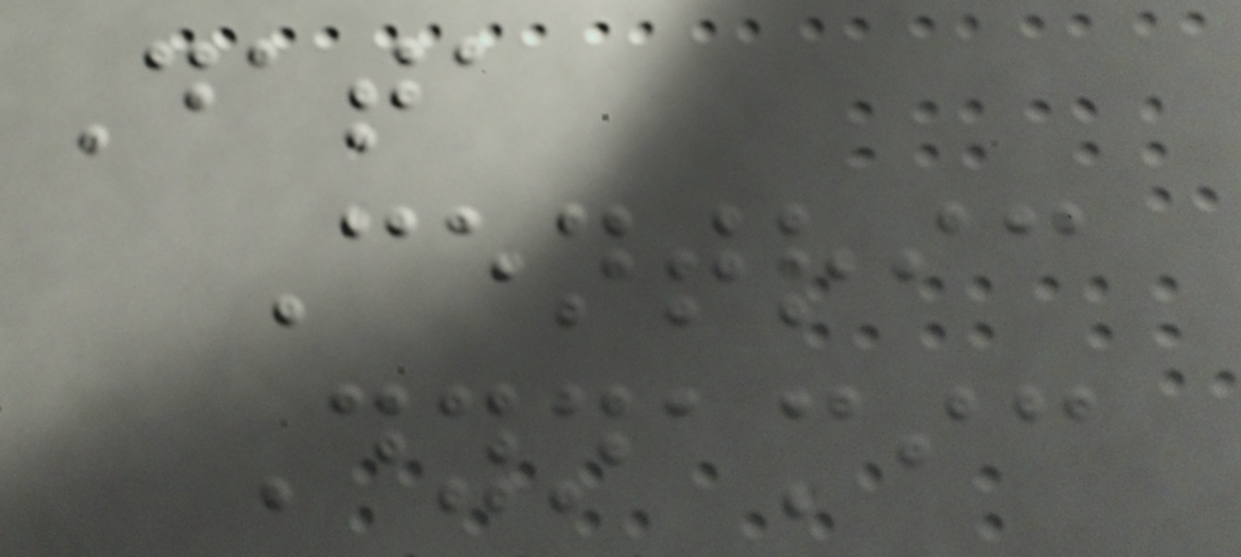Data
Centric
Dynamic
